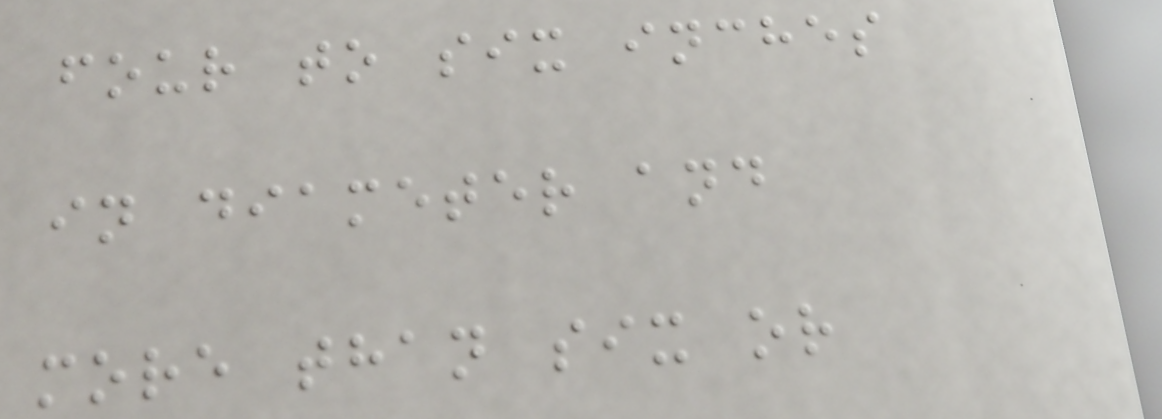four to six inches
in diameter and
more than six or
